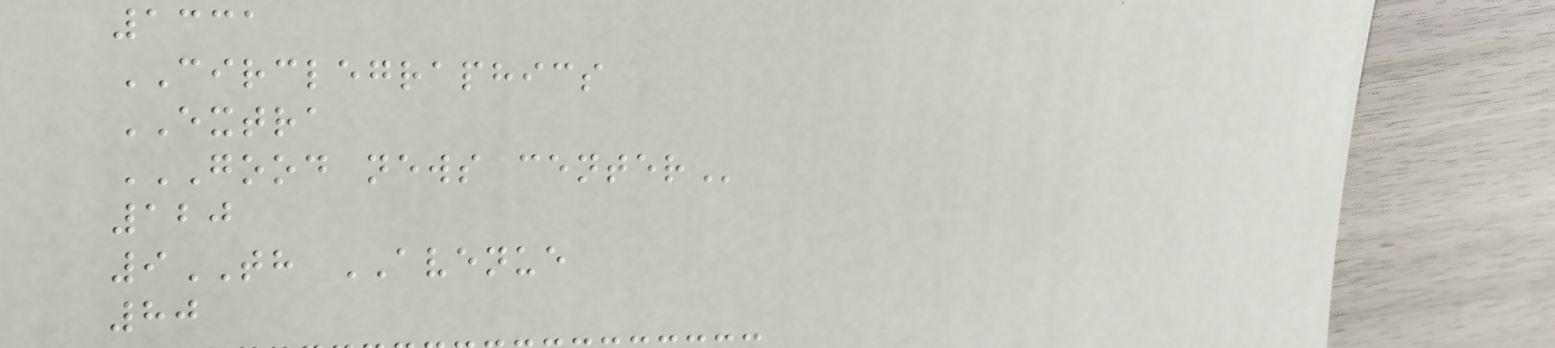1331
CIRCLEGRAPHICS
EXTRA
GOOD NEWS CENTER
120
9TH AVENUE
80
